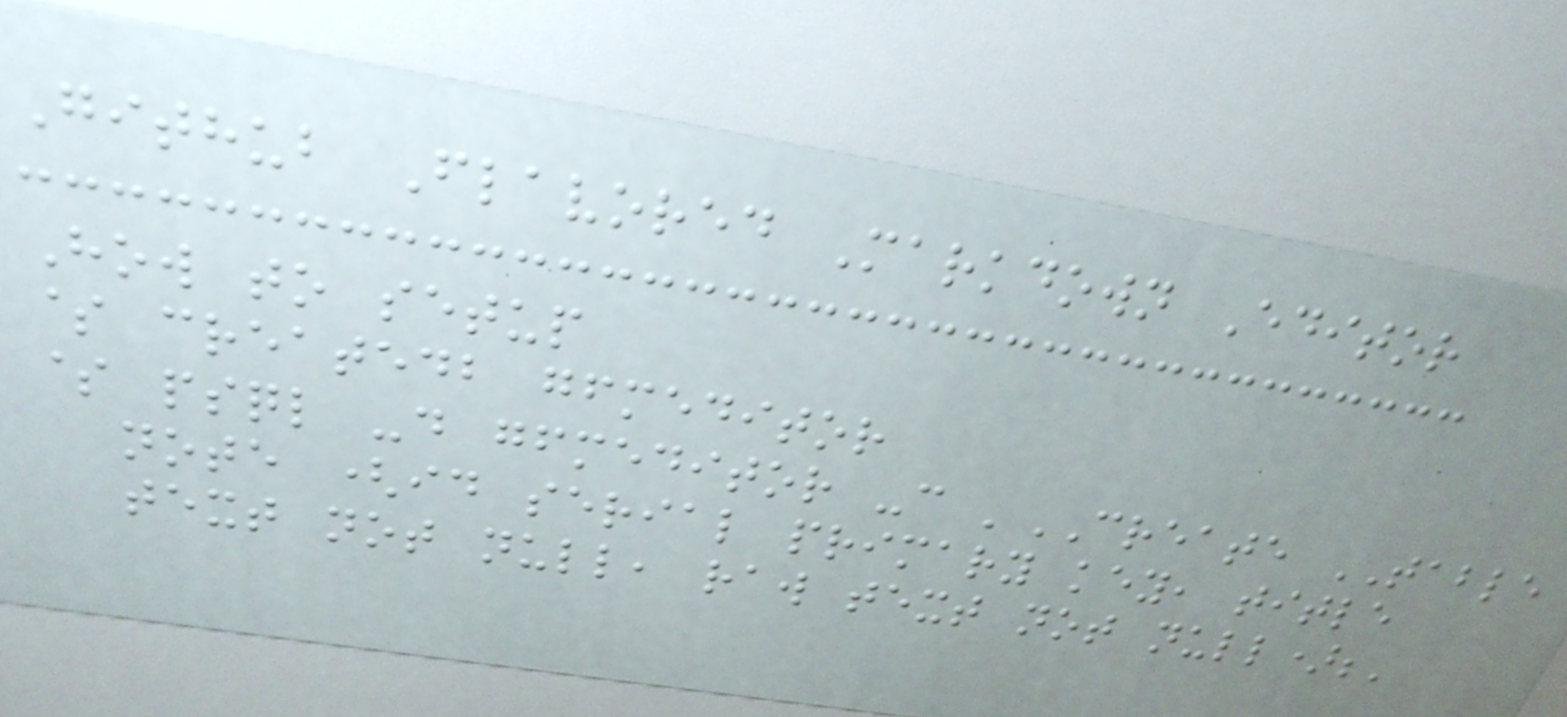Github Flavored Markdown Editor
How to setup
$ createdb gfmeditor
$ psql -d gfmeditor -c 'CREATE TABLE
note (id serial primary key, title
text not null, raw text not null);'
